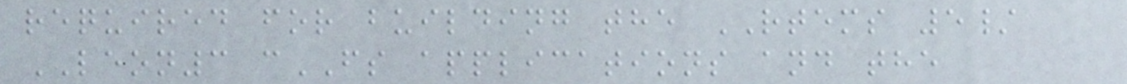required for building the RTEMS 5/
LEON3 cFS applications and the
